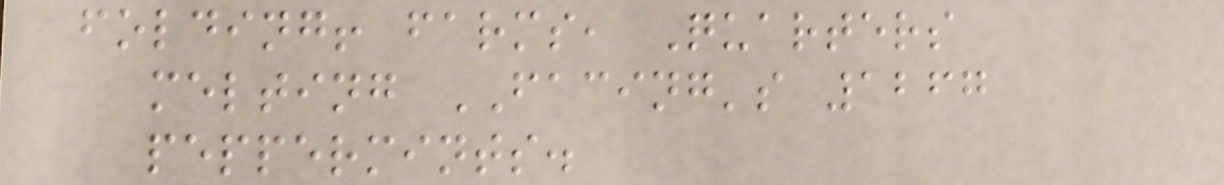folding! farms, Quarters
melting FACING's 1267
peppermints.
